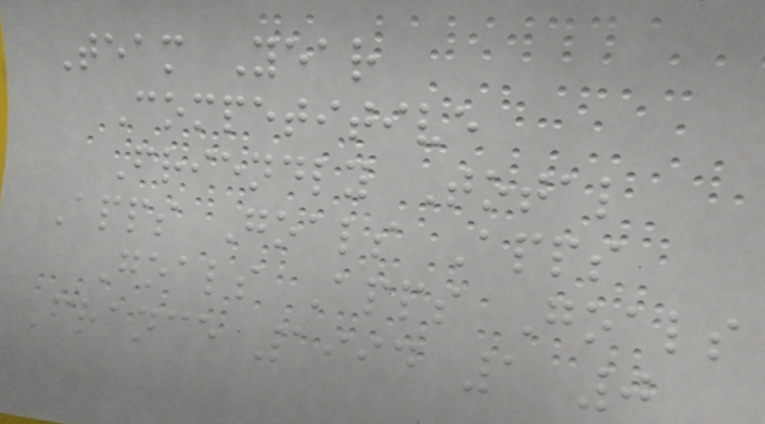Team Year
Competitive
Friendly Total
Apps Goals Apps
Goals Apps Goals
France 1994 1 0
